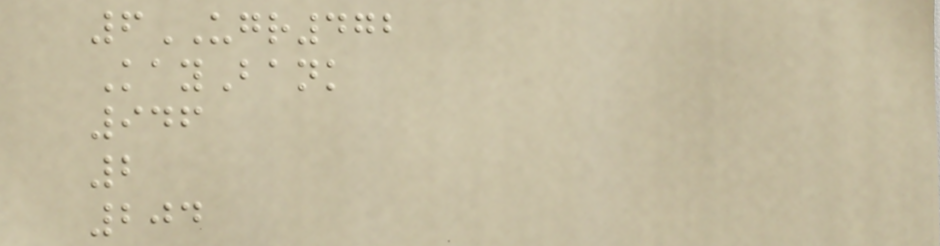6UGR472
KayBank
946
2
204
